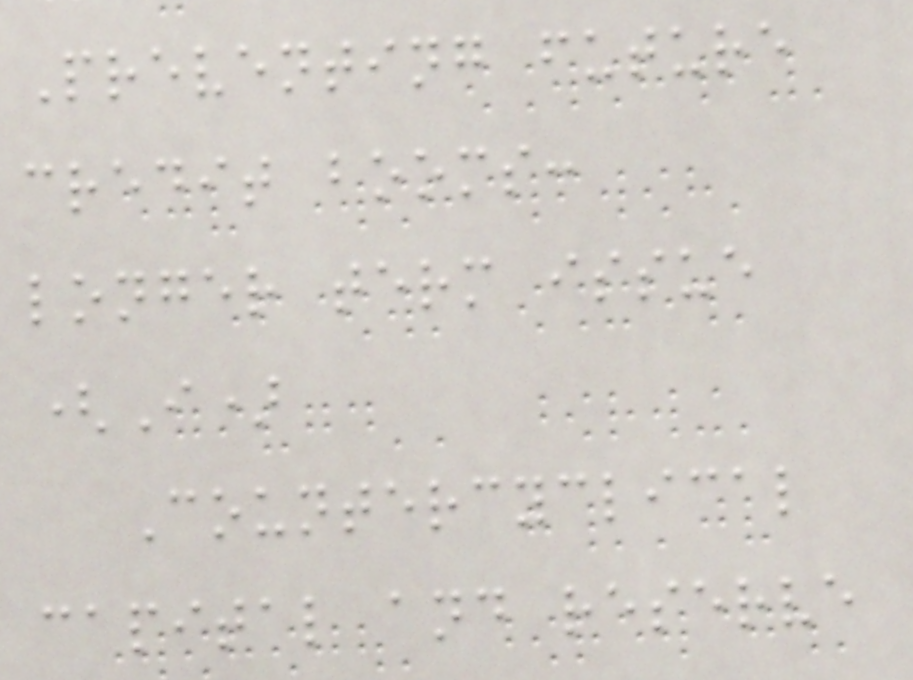Preventing future
credit booms:
longer term issue
(I)
Countercyclical
capital and reserve
